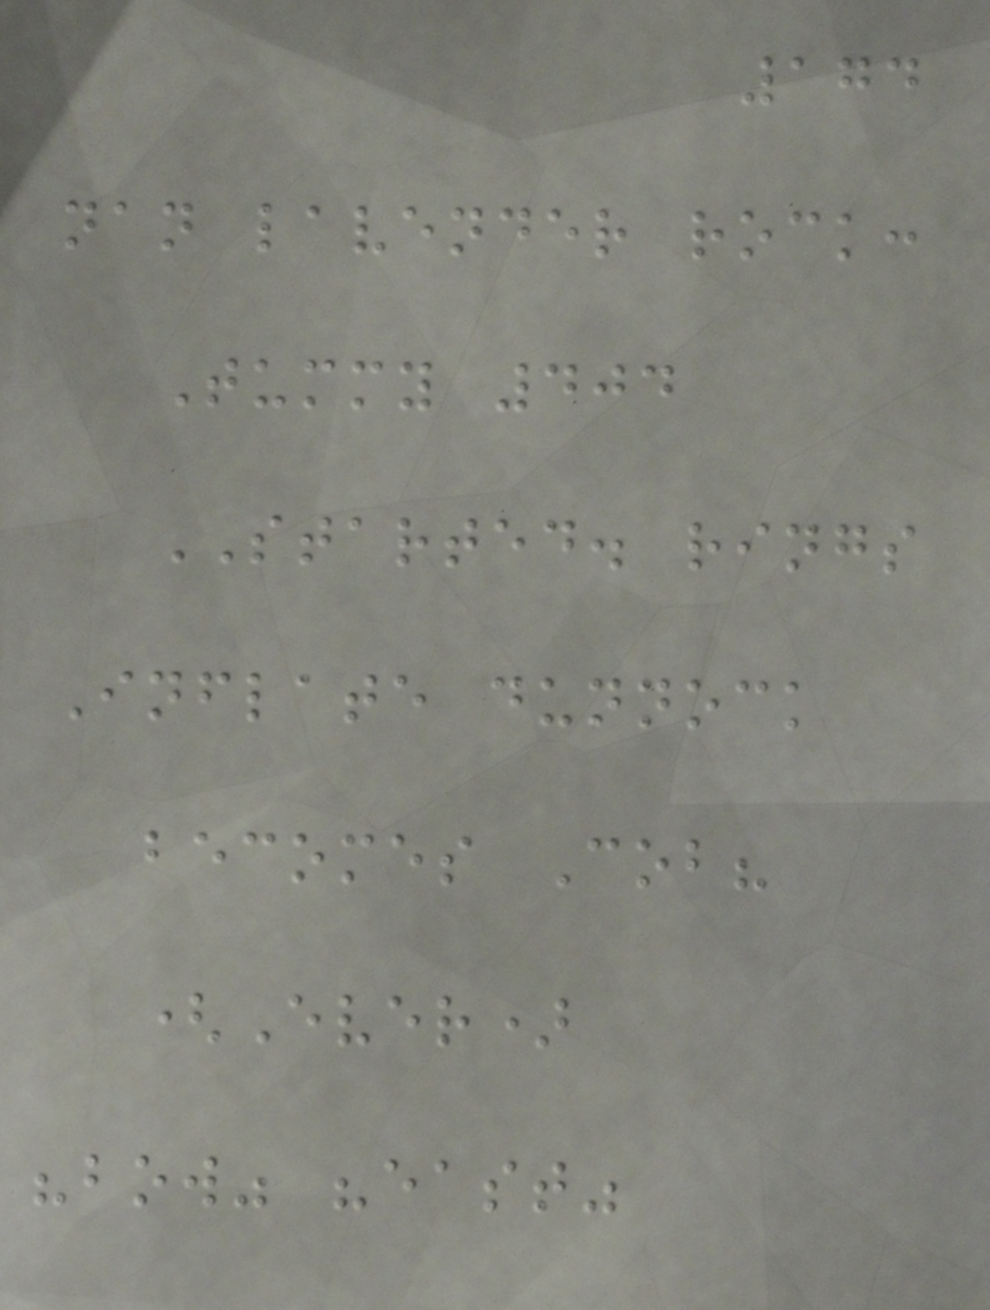174
nan lavender rock:
Tummy 404
STARTED. rings
Inflate dunnock
becomes Cob?
(Ever)
"bow" "east"
